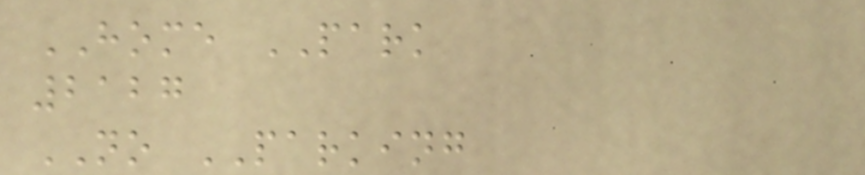HOME PARK
2127
NO PARKING
